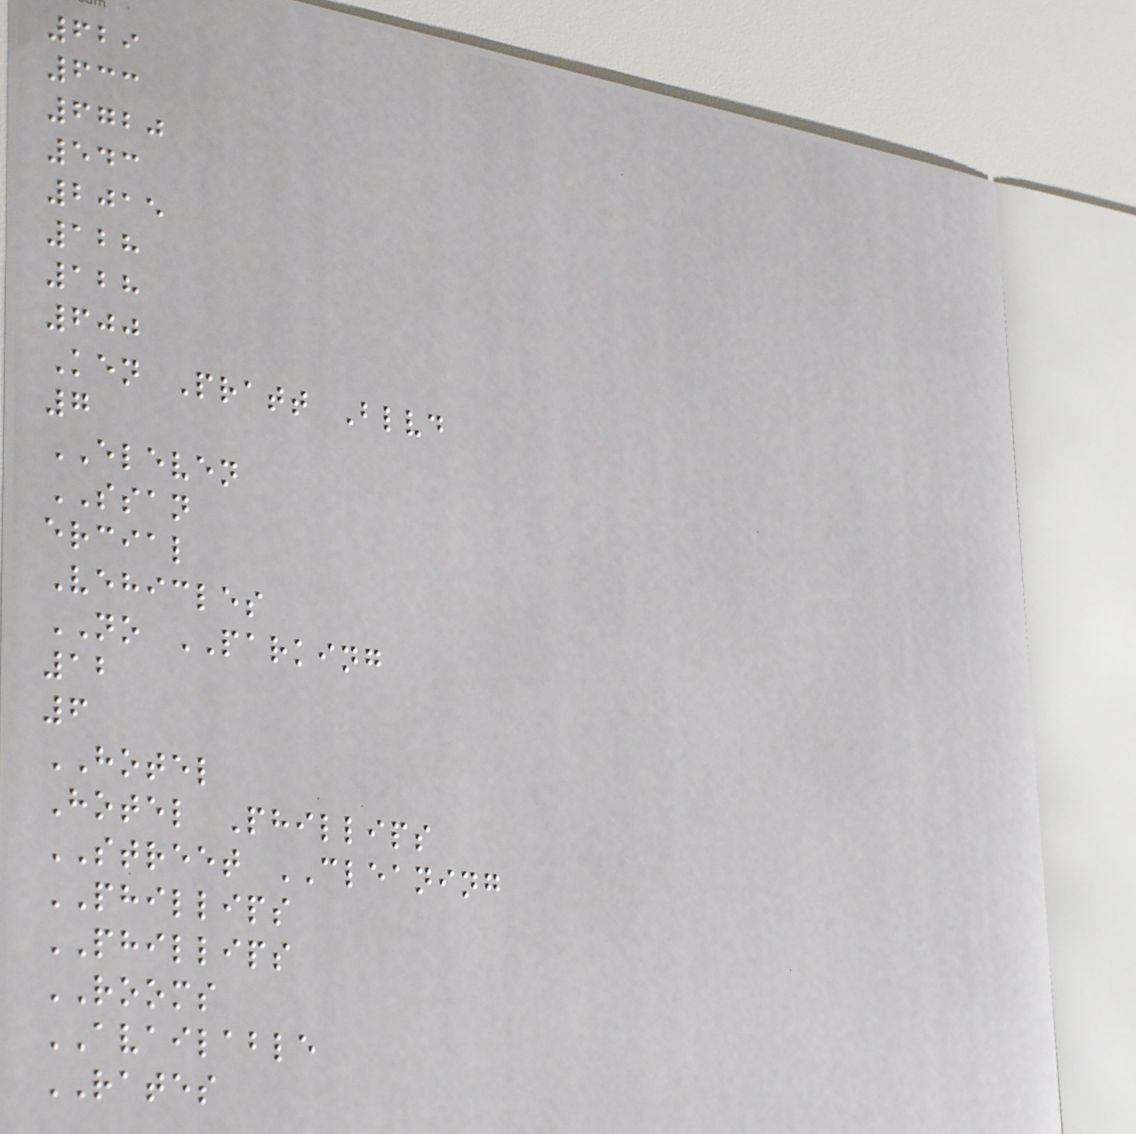629
633
6720
543
2015
128
128
600
Ken Pratt Blvd
7
ELEVEN
SSAN
ercial
Vehicles
NO PARKING
12
6
HOTEL
Hotel Phillips
STREET CLEANING
PHILLIPS
PHILLIPS
ROOMS
AVAILABLE
RATES
